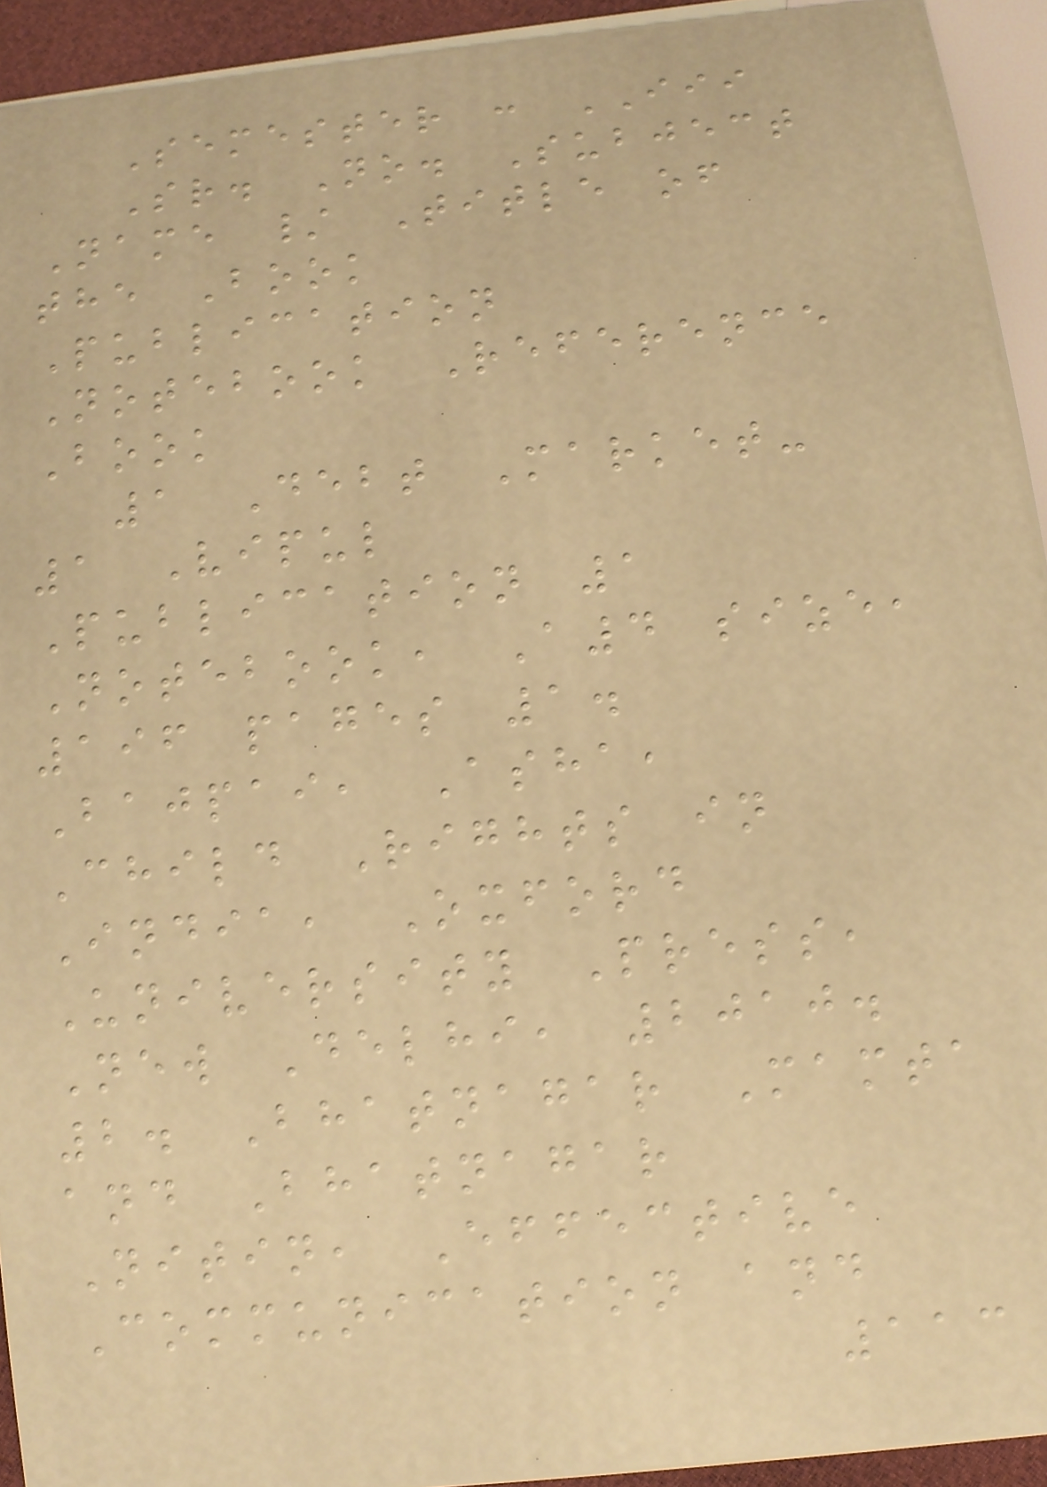Semester : III
Sr. No. Subject
Name / Title of
the Book
Publication
Notebook Reference
Book
1 Debt Market-
1 Vipul
Publication 1
Notebook, A4 size,
196 pages 1.
Bajpai, Asha,
Child Rights in
India, Oxford
University Press,
New Delhi, 2010.
2. Bhatnagar Mamta
and Bhatnagar
Nitin, Effective
Communication and
113
